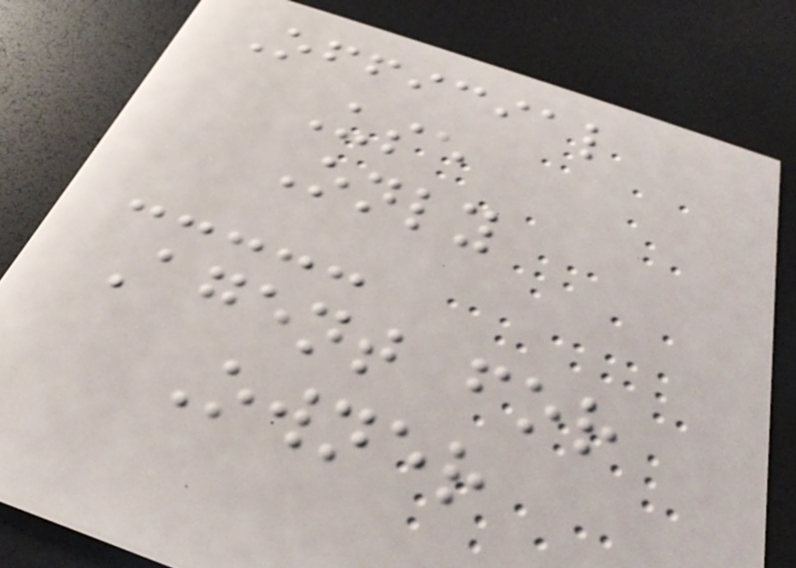Official
Use
Only
Agent for
Owner
